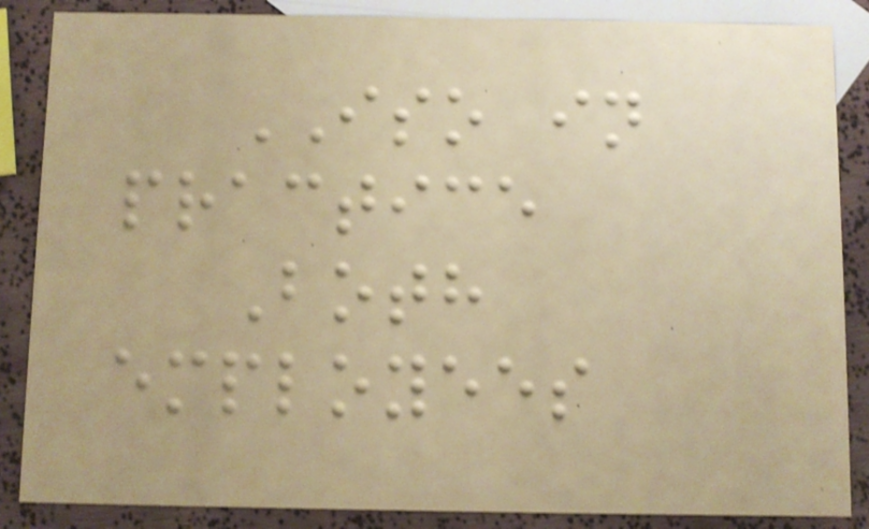ISO in
practice
Both
employees
